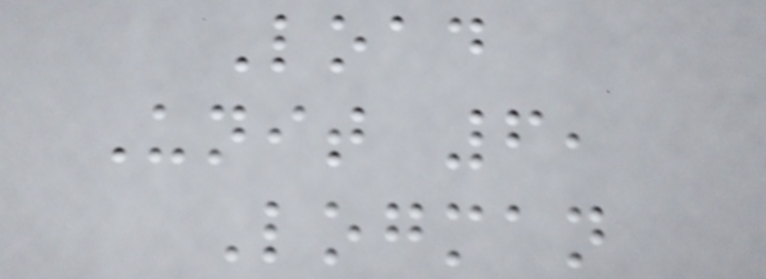Load
Unit 6,
Logman
